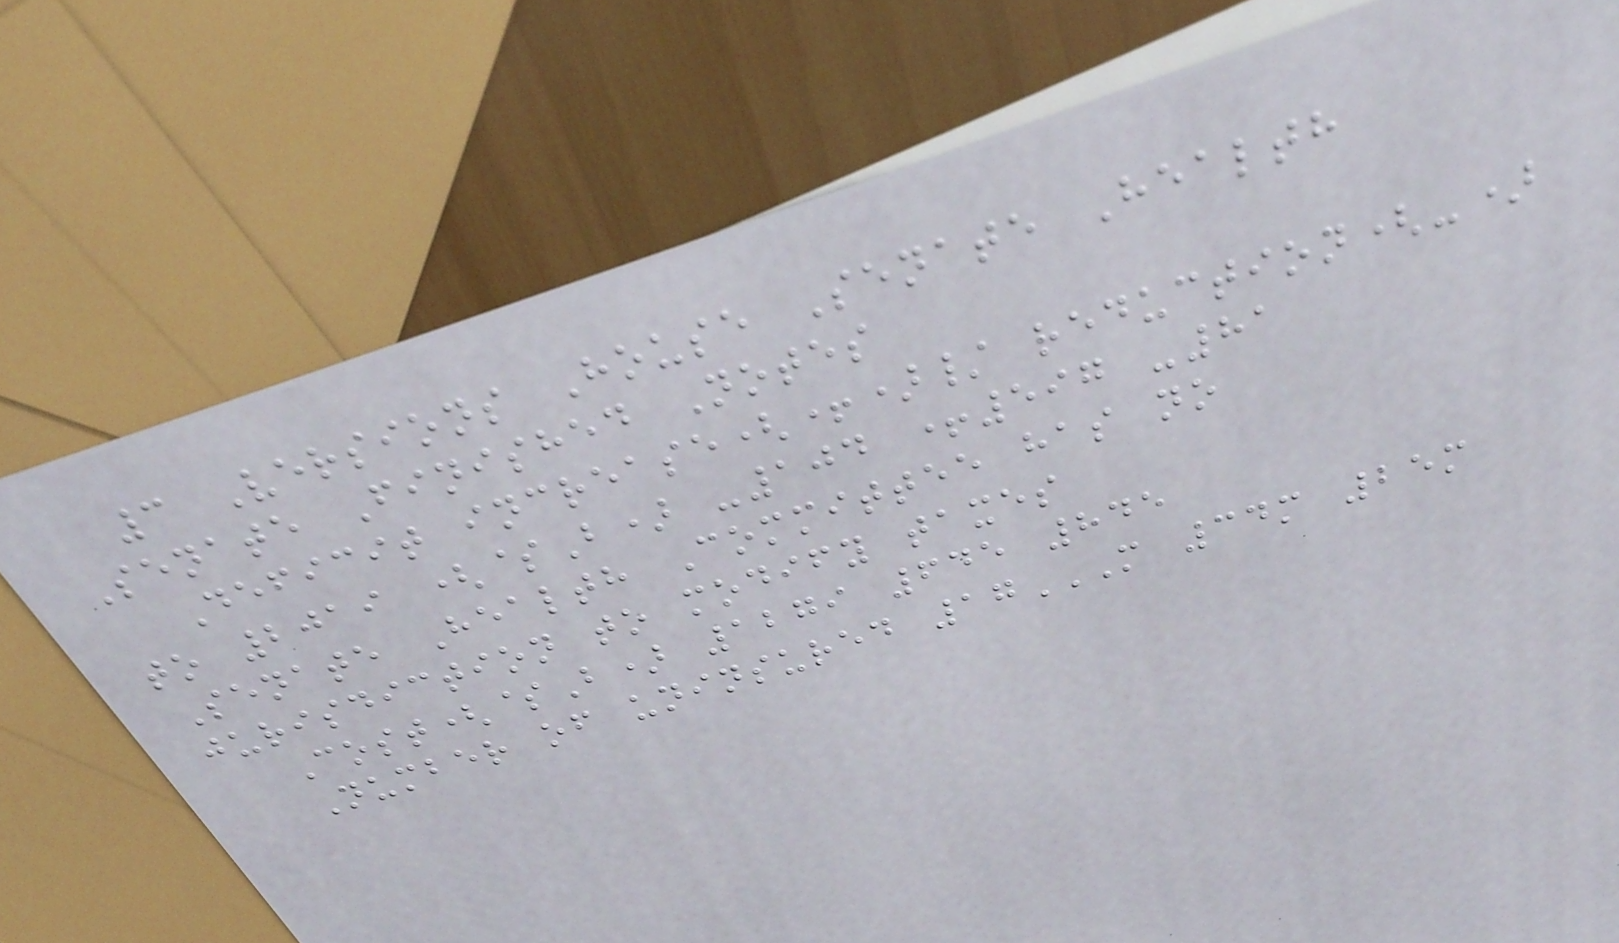3 Versions House Senate Health
Senate Finished Notes
Deficit increase(+)/ reduction(-)
to 2019 ($B) -104 +597 -81
Senate Health Committee has no
jurisdiction to modify taxes
Cost($B) 1279 645 845
Number of uninsured 17M 34M 25M
